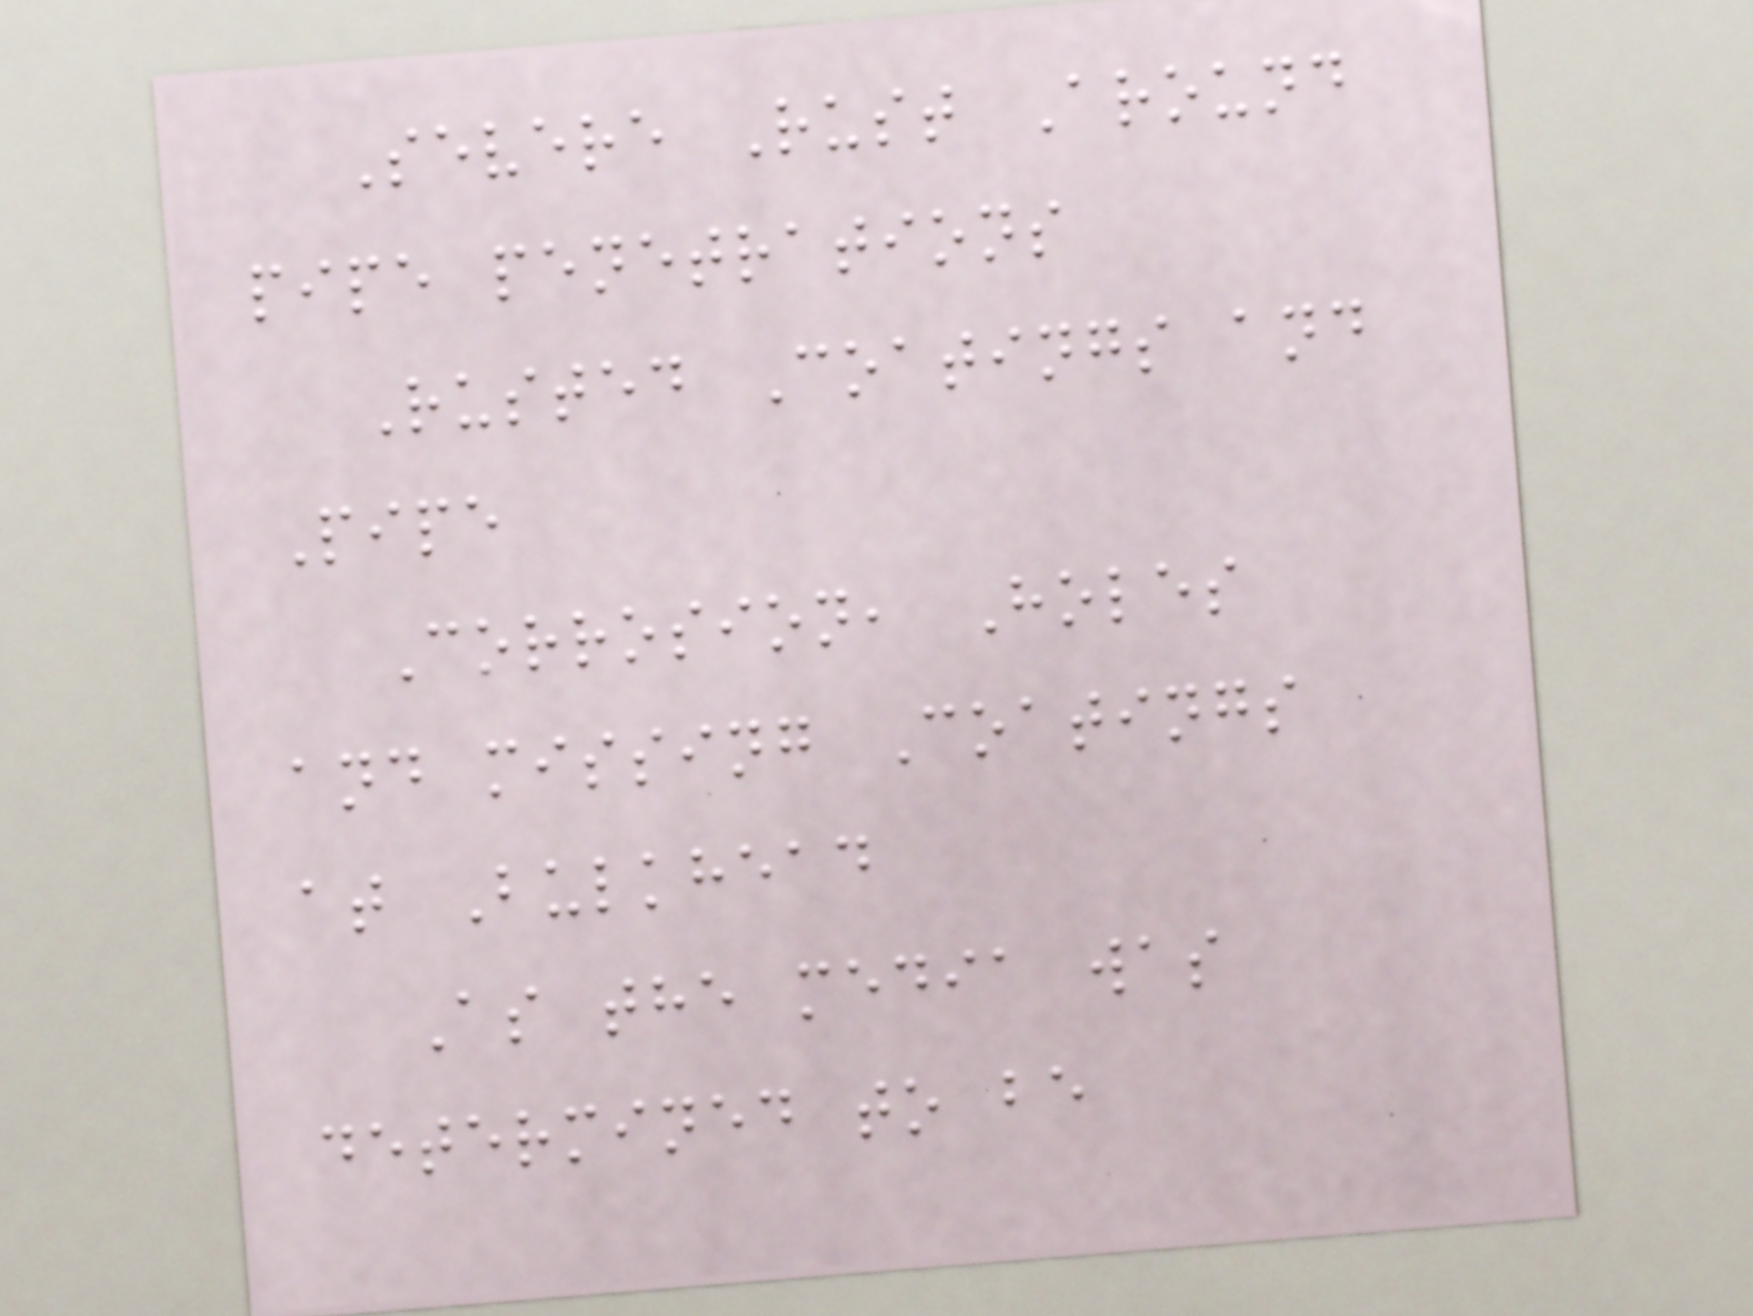Severe Rust Around
pipe penetrations
Rusted Coatings and
Pipe
Corrosion, Holes
and missing Coatings
at Bulkhead
As the media was
determined to be
